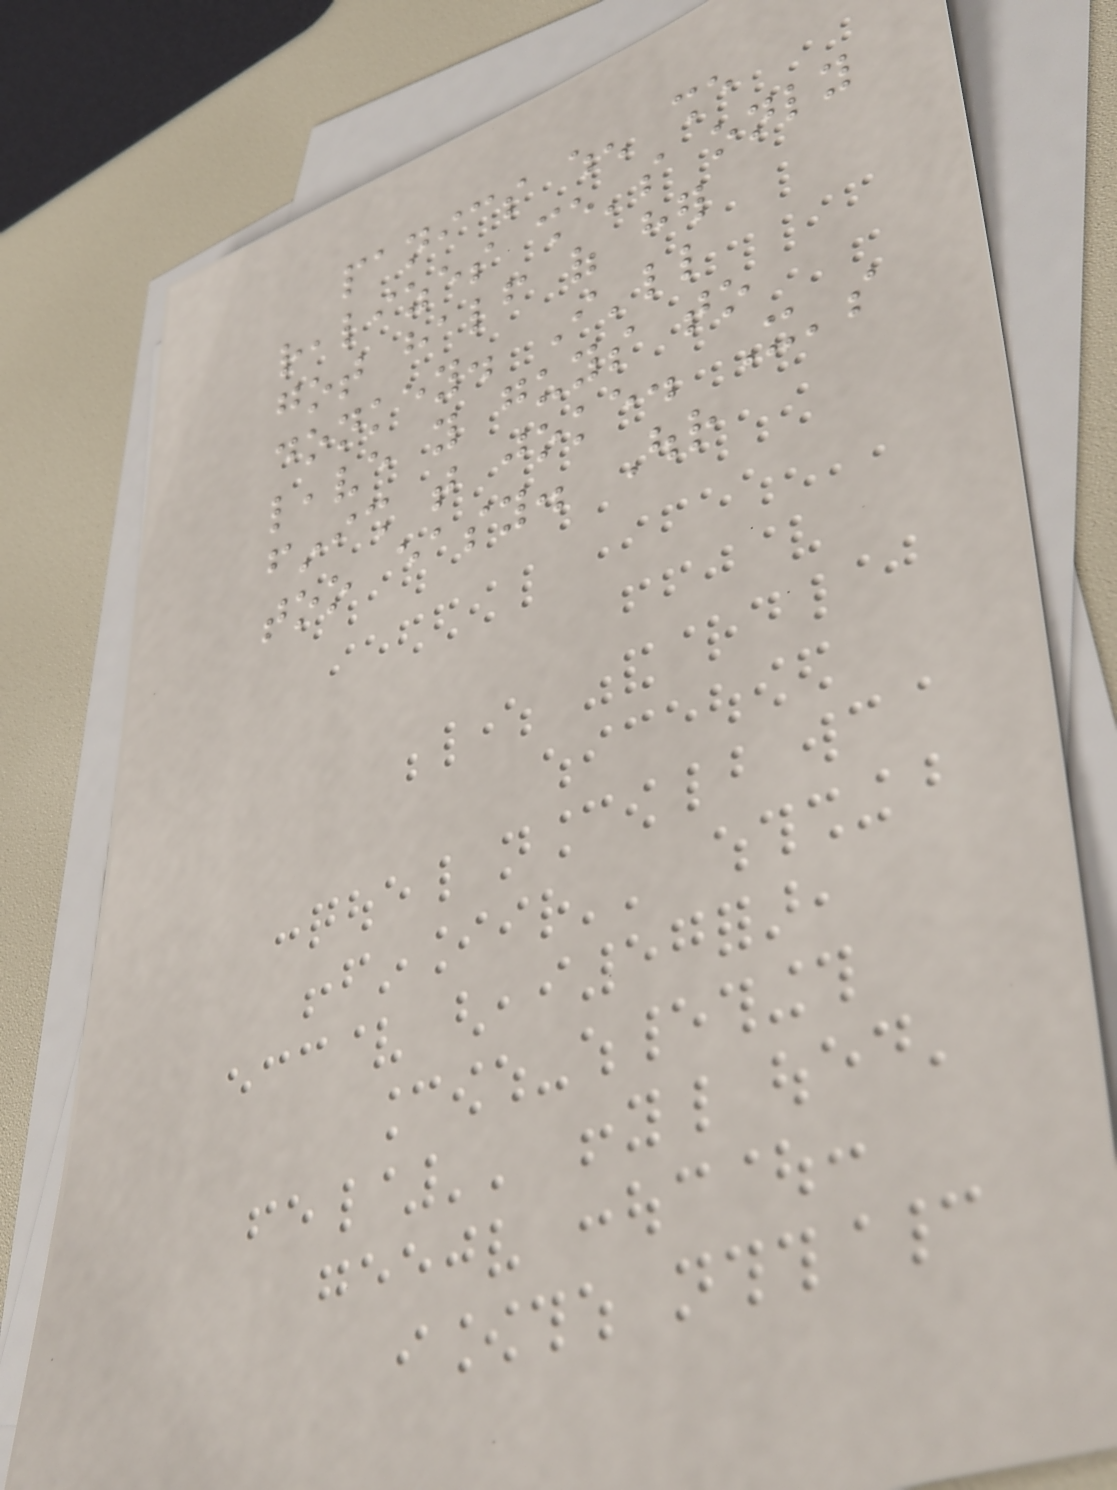panics when she
realizes she's only
got half of her
donkey. I'll
leave you guys to
finish that joke. It's
too easy. Our
